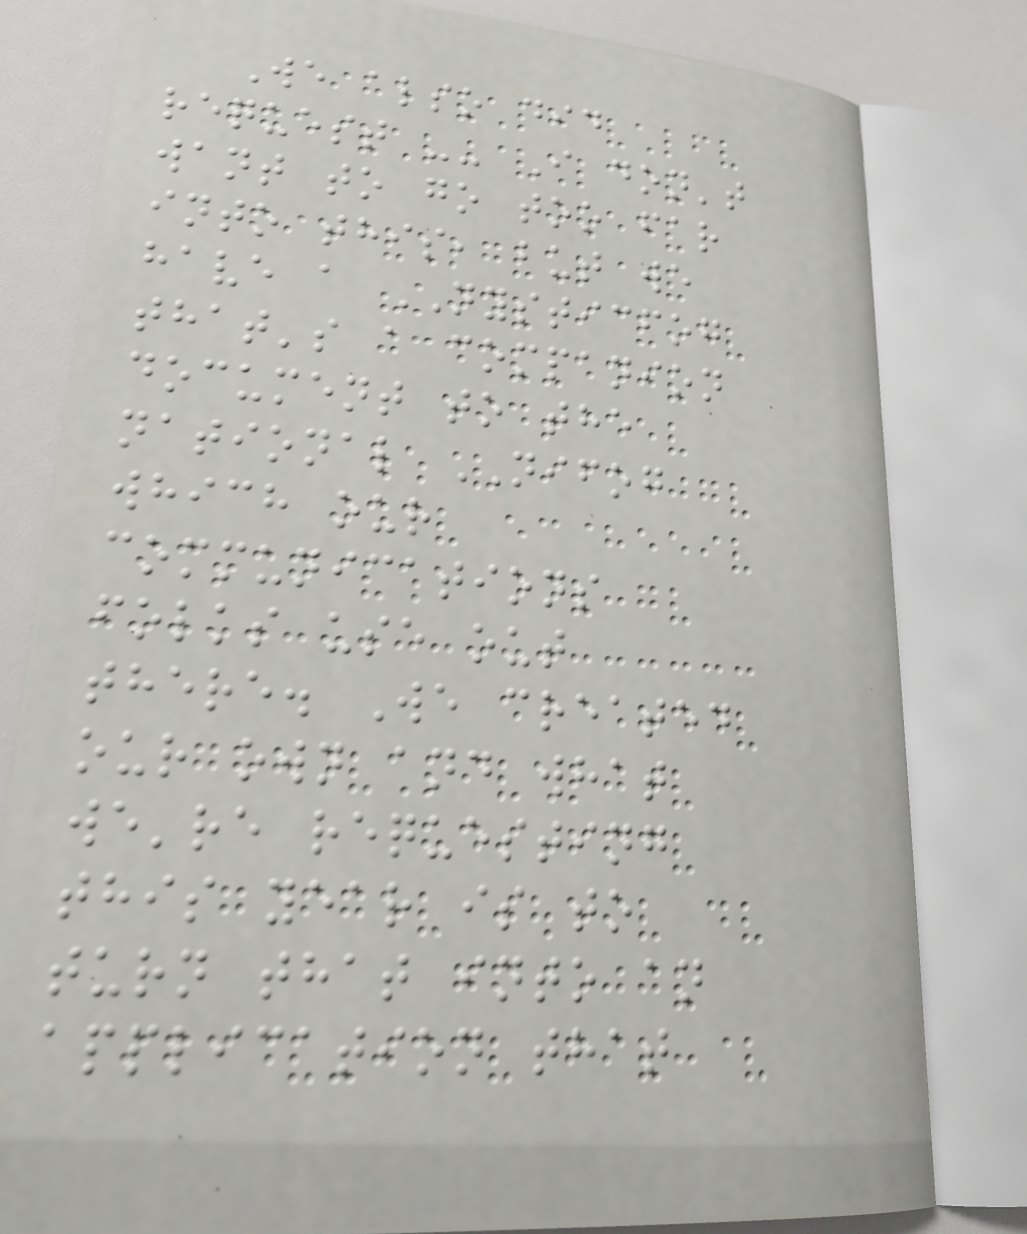We also did
request -- I don't
want to go too far
into this, but we
have a NYSTICFOG
that's a companion
document to the
national NIFOG
which our
communications
folks use out
there. We created
our own and what
we're requesting
this year is to
turn that into an
application that
